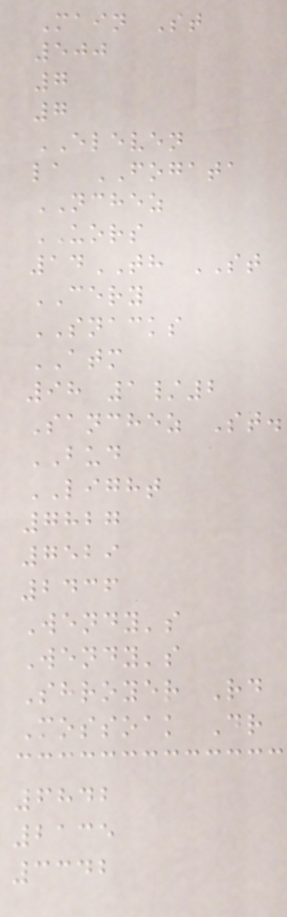Main St
500
7
7
ELEVEN
la FOGATA
NCHEZ
UORS
14TH ST
CERY
SNACKS
ATM
98 1/2
Sanchez St.
BUD
LIGHT
7827
7529
2436
Wendy's
Wendy's
Shroyer Rd
Mossoak Dr
6842
2135
3342
